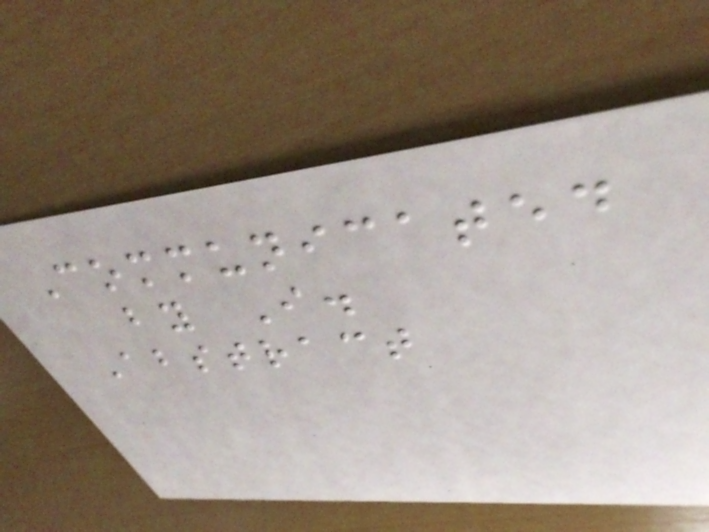Communicated
by I.
Abstract
